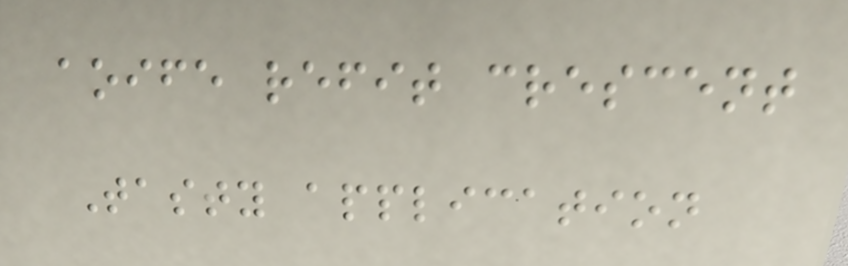aoife refit crescent
Tasty application
